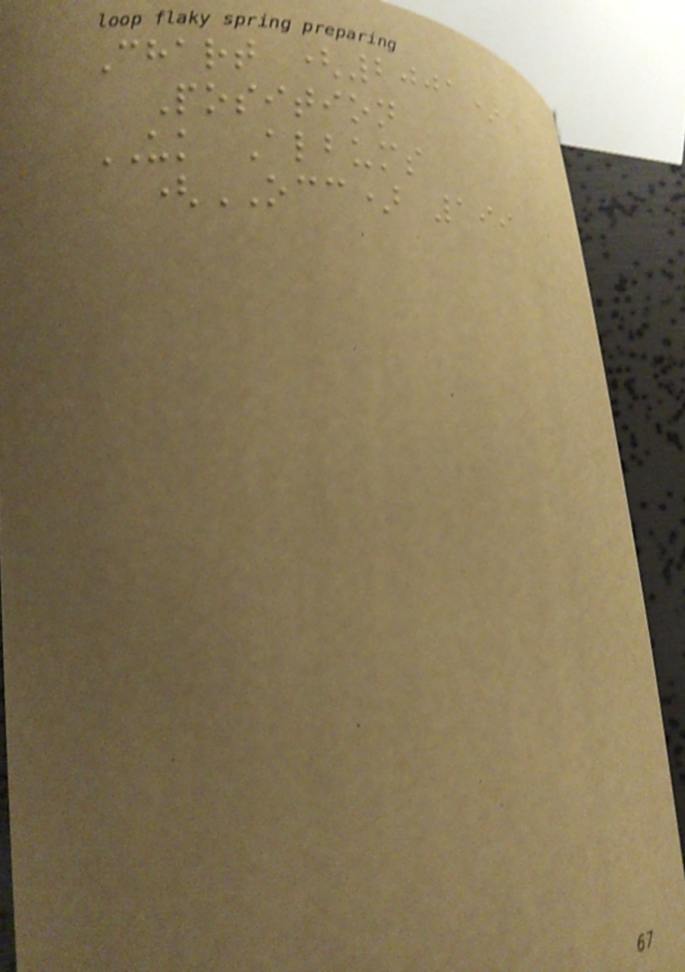Chart (2001)
Position
UK Albums
(OCC) 199
